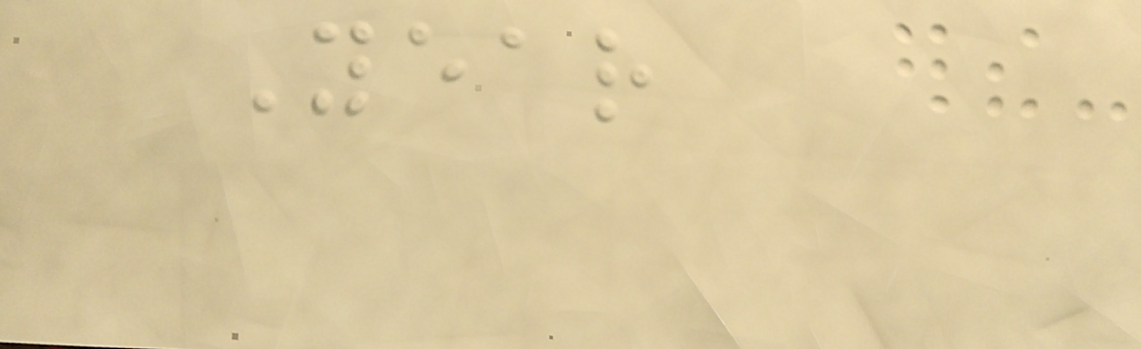Year
